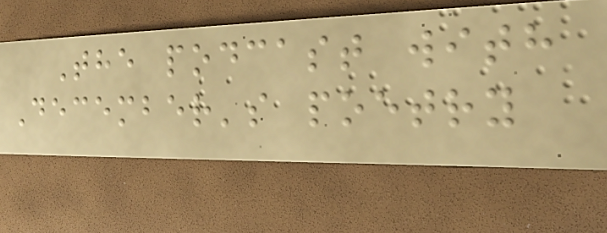The podcast with
December's poetry
